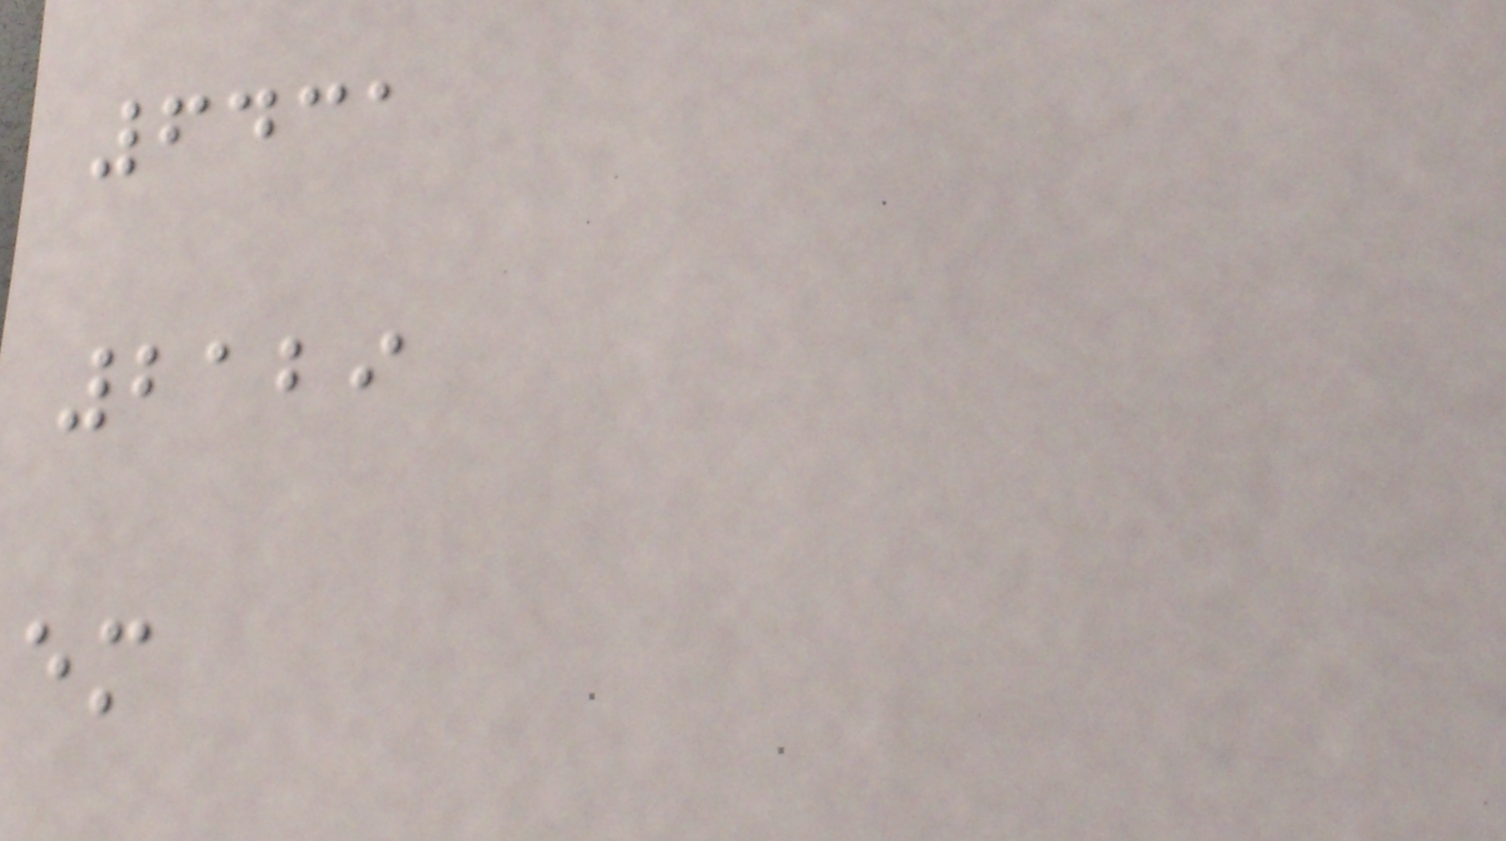6431
2129
em
